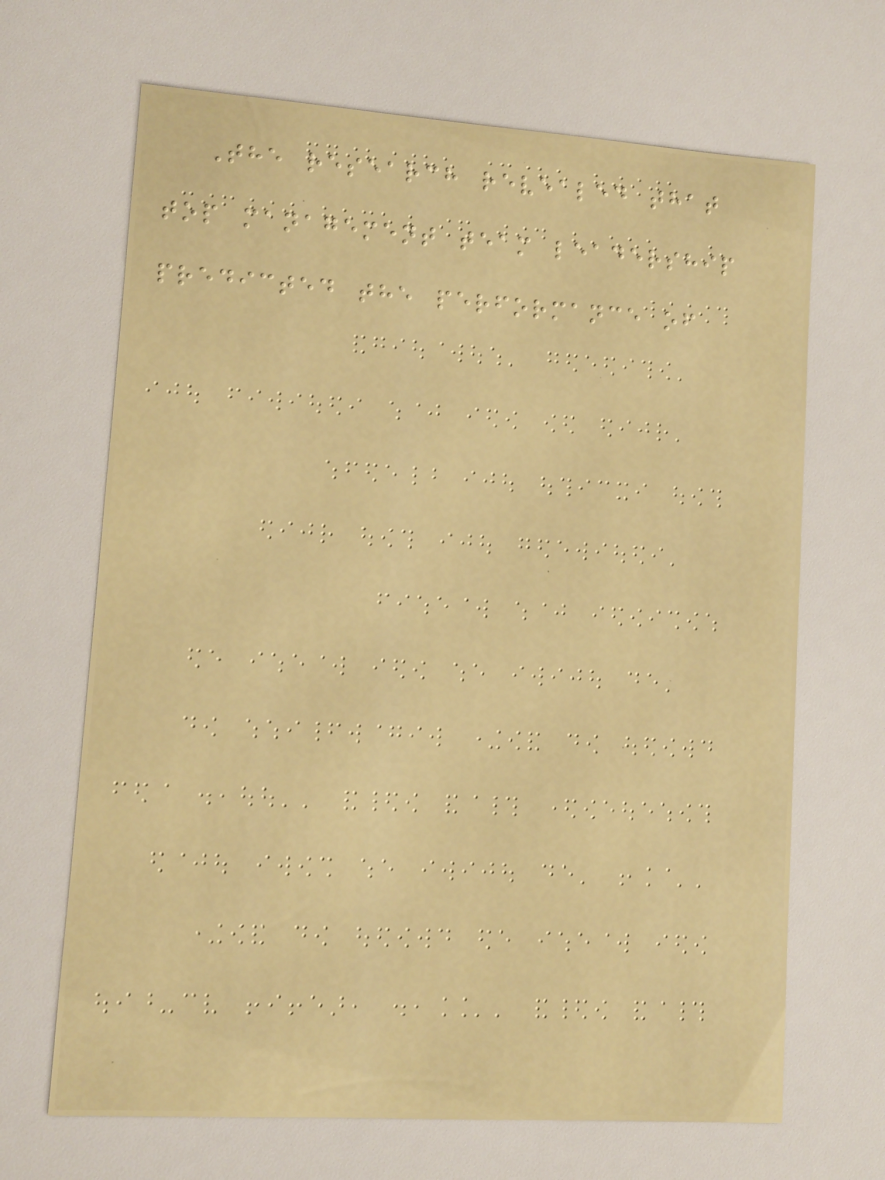The research revealed that
top management team leadership
predicted the performance of
